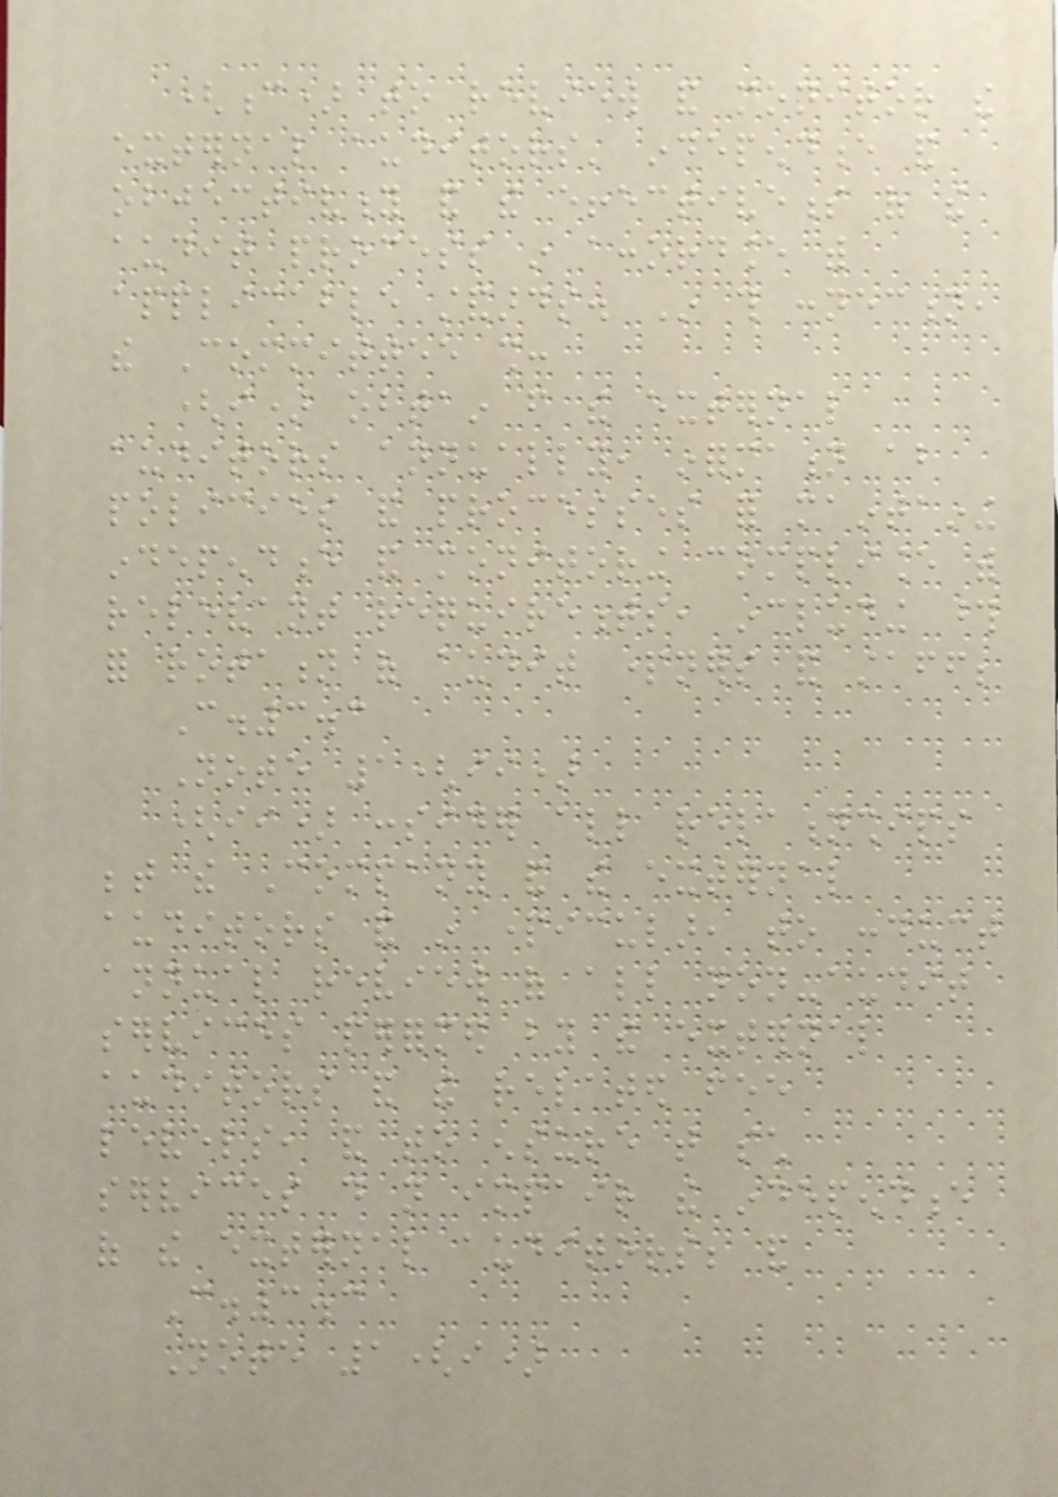(c) to review and monitor the
external auditors' independence and
objectivity and the effectiveness of the
audit process in accordance with
applicable standards. In this connection,
the Committee shall:
(i) obtain from the external
auditors annually, information about
policies and processes for maintaining
independence and monitoring compliance with
relevant requirements, including those
for rotation of audit partners and staff;
C.3.3
Note 1(ii)
(ii) consider all relationships
between the Company and the external
auditors and in particular, to conduct
annual review of all non-audit
services performed by the external
auditors and the related fee
levels, and to ensure that such
services do not impair the independence
of the external auditors; and
C.3.3
Note 1(i)
